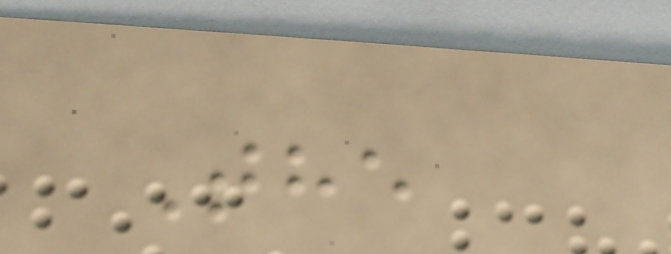The
